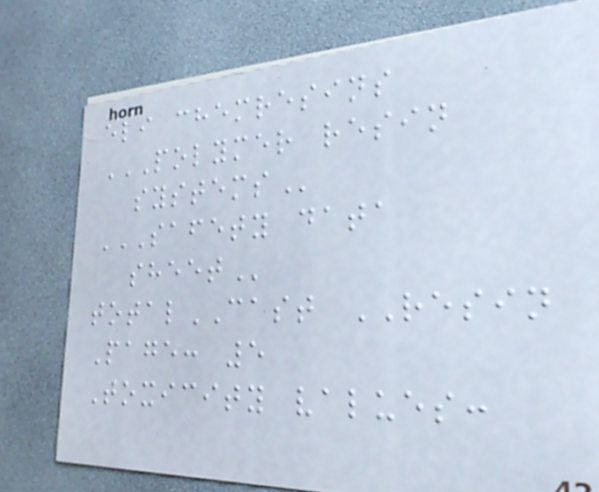eli chemresins
POLYMER RESIN
SYSTEMS
SAFETY DATA
SHEET
totalCAST RESIN
Page: 5
Toxicity values:
